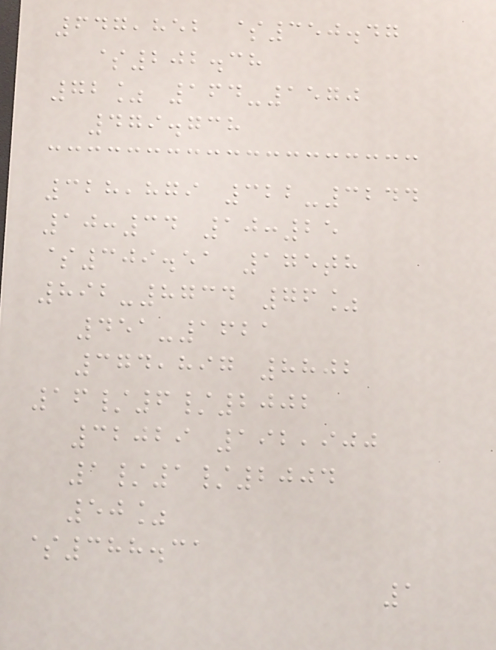647,852 $350.47
$202.38
72% 164-1570
479.738
328,879 322-3244
10:34 10:25
$309.51 175th
892-8734 76%
451-1621
374,897 8802
16/6/2002
32029 192,900
1/1/2004
50%
$388.31
1
